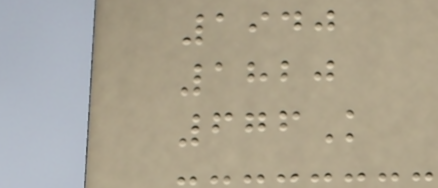1940
1820
676K
